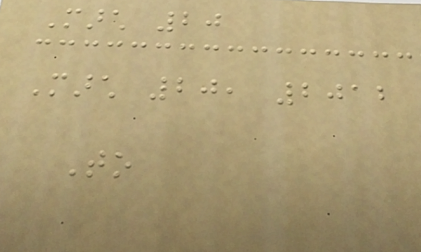March 20
March 20, 2012
To
